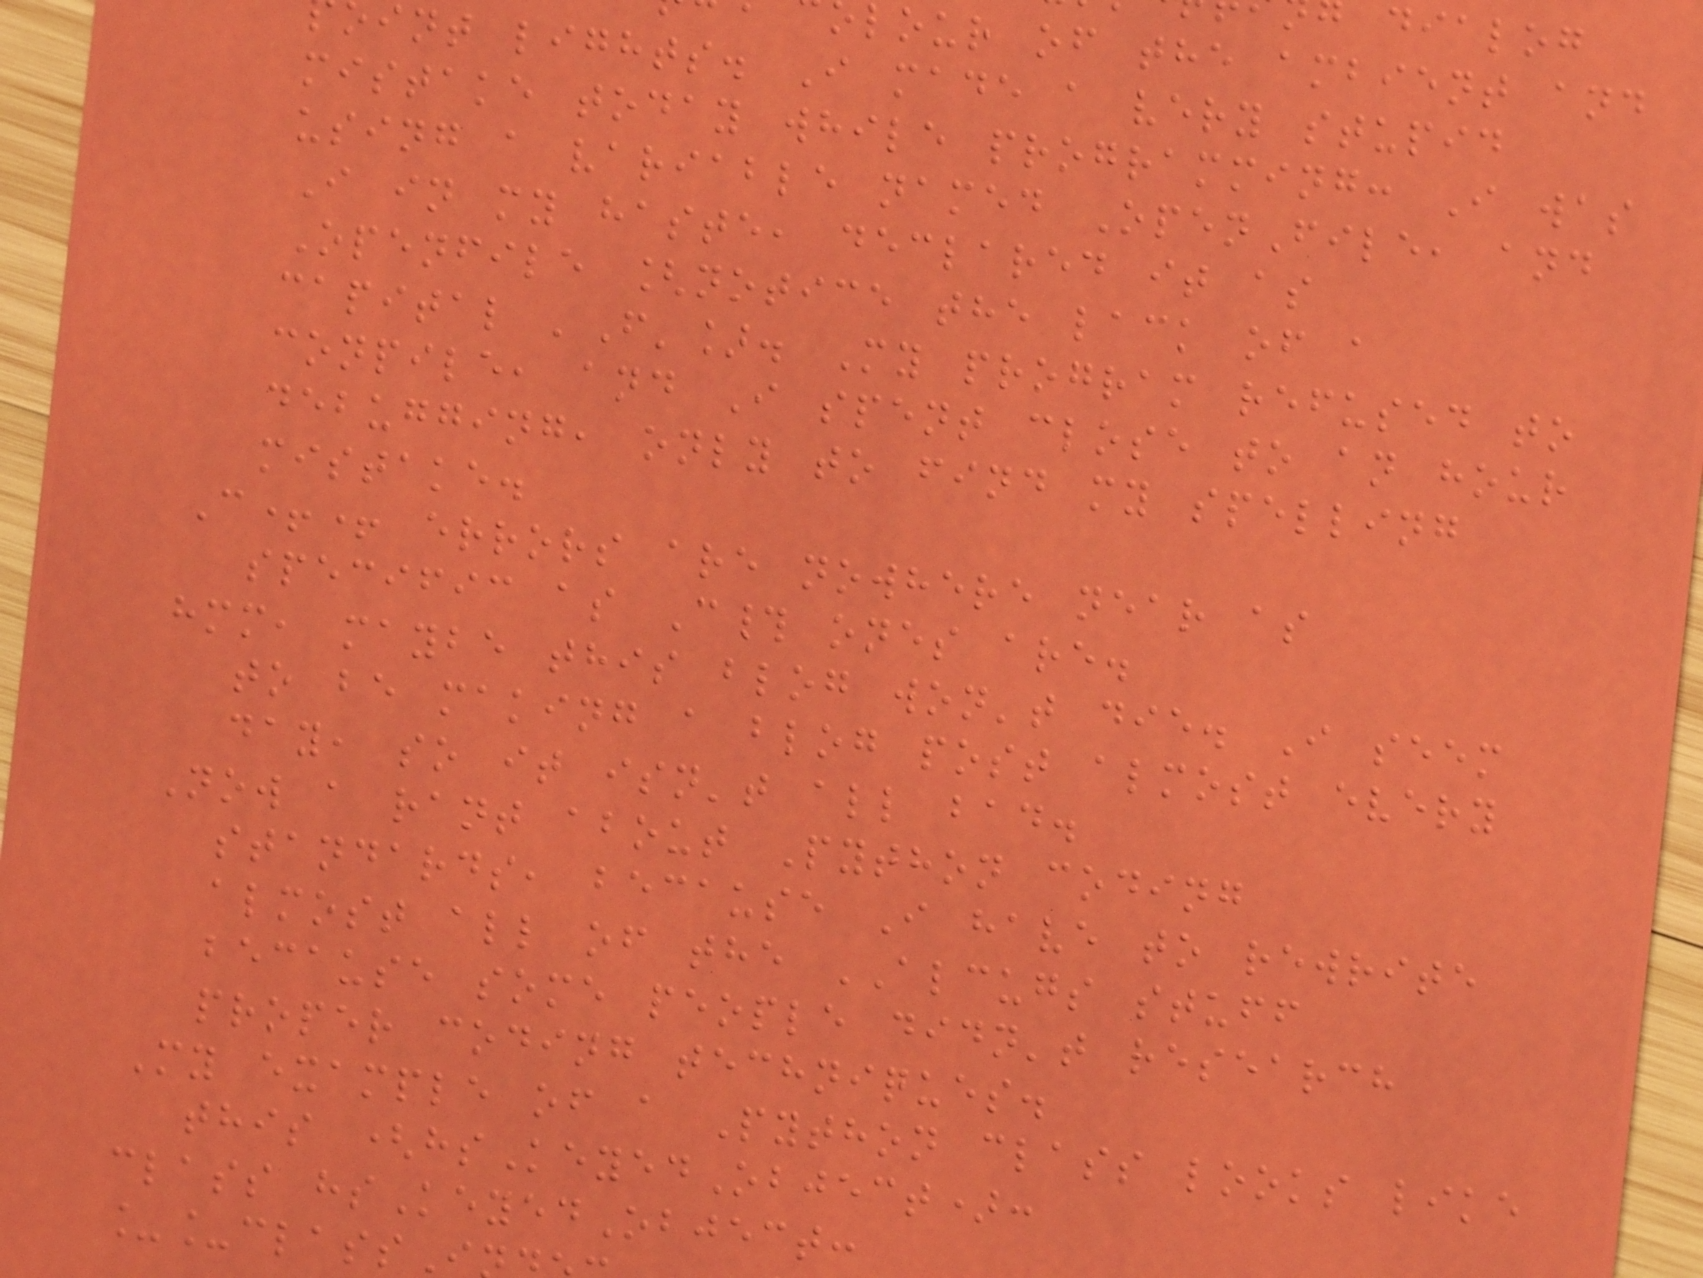lour of the ambient and
int lights. I made a very stupid
mistake today while programming: I was
using a variable named OpenFile, and
I in my haste, declared it as
Openfile [notice the lack of a
capital 'F']. My program refused to
conpile, and I spent close to an hour
debugging, only to find my spelling
mistake.
C++ errors are nowhere near as
specific as C# ones are.
hmm, maybe this blog won't die. I seem
to be making a blog post almost every
day, so it isn't all bad.
Now a rant about Python coding
standards, because I have to rewrite
almost all of the ALCUGS stuff
because some people didn't research
proper coding techniques.
My example of a Python class looks like
this (hsKeyedObject):
class hsKeyedObject:
__classI
